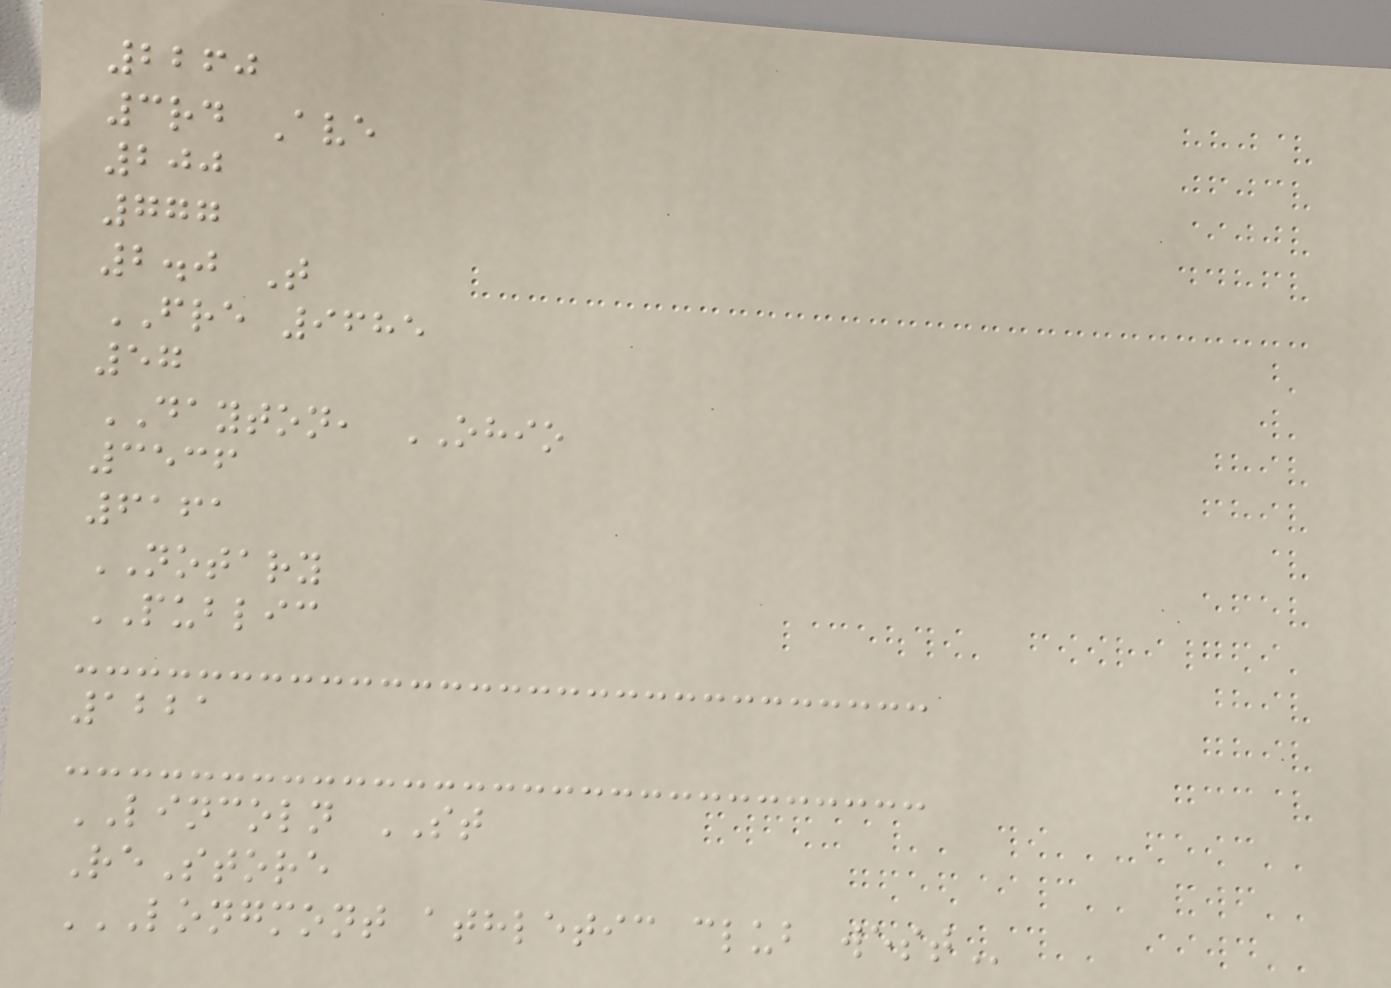2260
3rd Ave
200
777
2.0 T
FRE 9685
57
DAYTON, OHIO
3536
6161
NOTARY
PUBLIC
1221
LINCOLN ST
ReStore
LONGMONT ATHLETIC CLUB WEST
